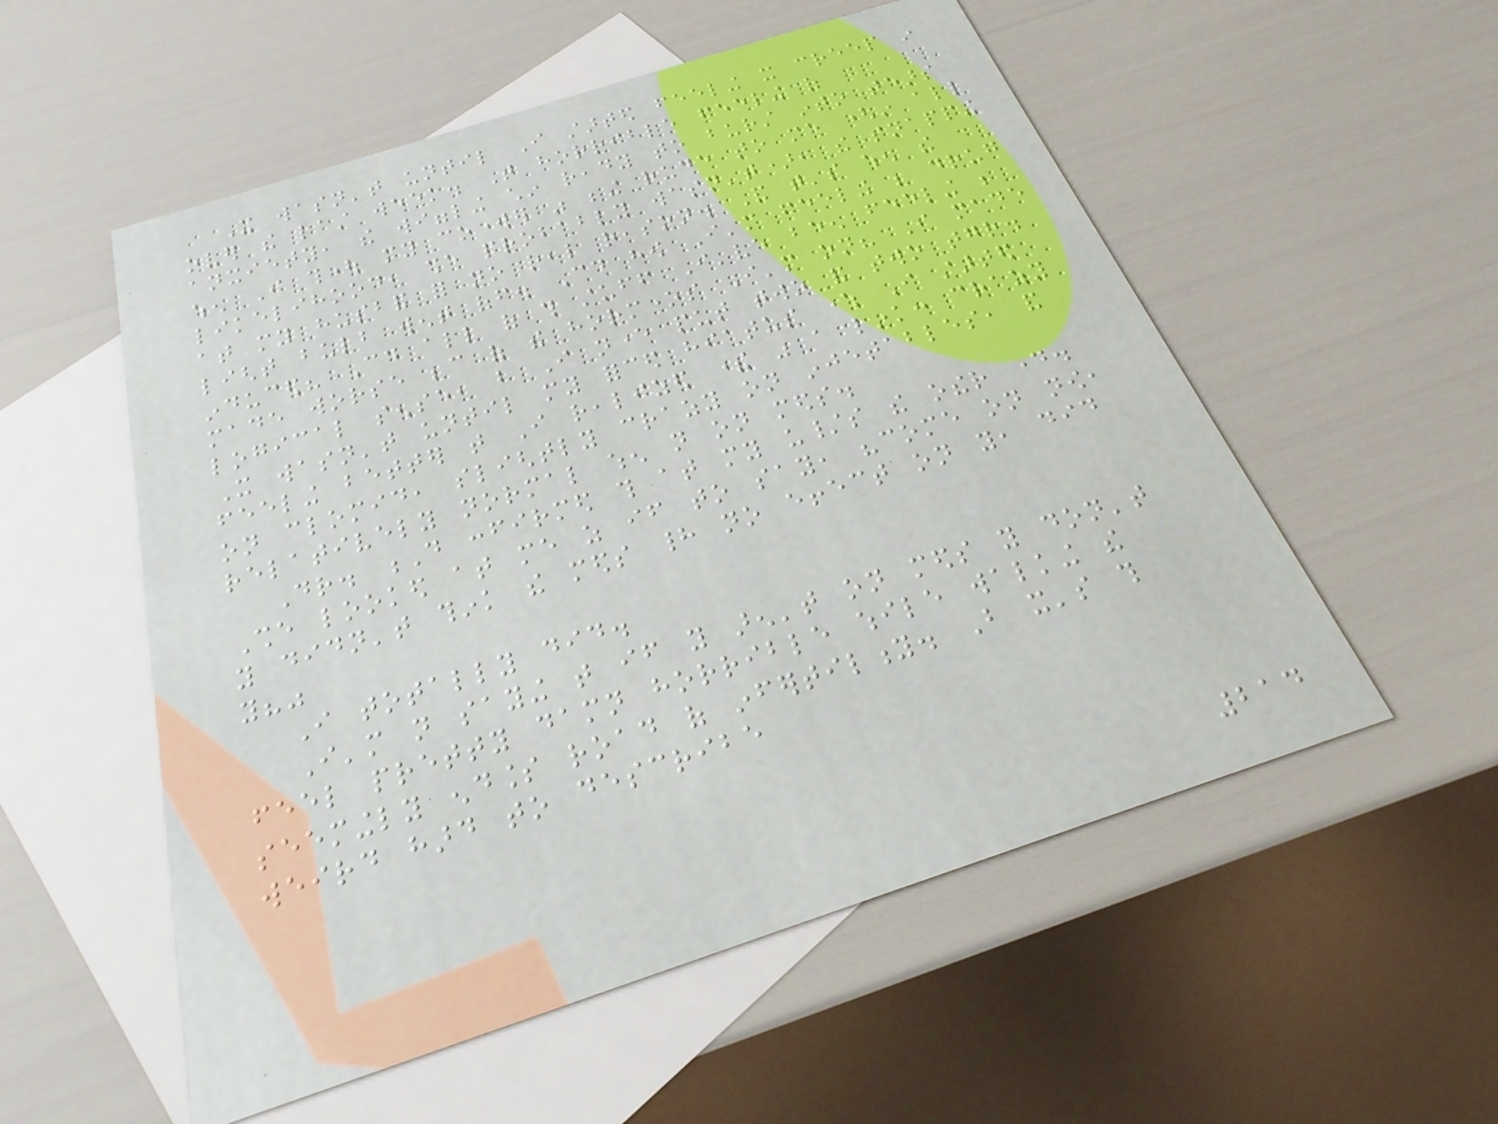It wasn't until I started feeling it creep in
over the last week. That horrible feeling of
anxiety, the wiggling chin ready to burst into tears
when I thought my coworker was being rude to me (in all
likelihood, she probably wasn't), the snapping
at my husband for no real reason. And that's when the
light bulb went off. Could how I'm feeling be drug
induced? Could all of this stuff I've been feeling be
made worse because of the hormones I'm on? I made
logical sense, but I never put two and two together.
It wasn't until my forced hiatus where I started
feeling better that I realized there was a link: crazy
on clomid, slightly crazy on injetables, and
relatively normal when not on meds.
Dr. D confirmed this at my u/s the other day.
She looked at me as if to say, "come on now,
you didn't think the meds had no effect on you, did
you?"
I totally did.
I'm not saying that if you aren't on meds you don't
feel pretty damn horrible while walking the
seemingly endless road of infertility. But it's this
weird hard to describe
214
